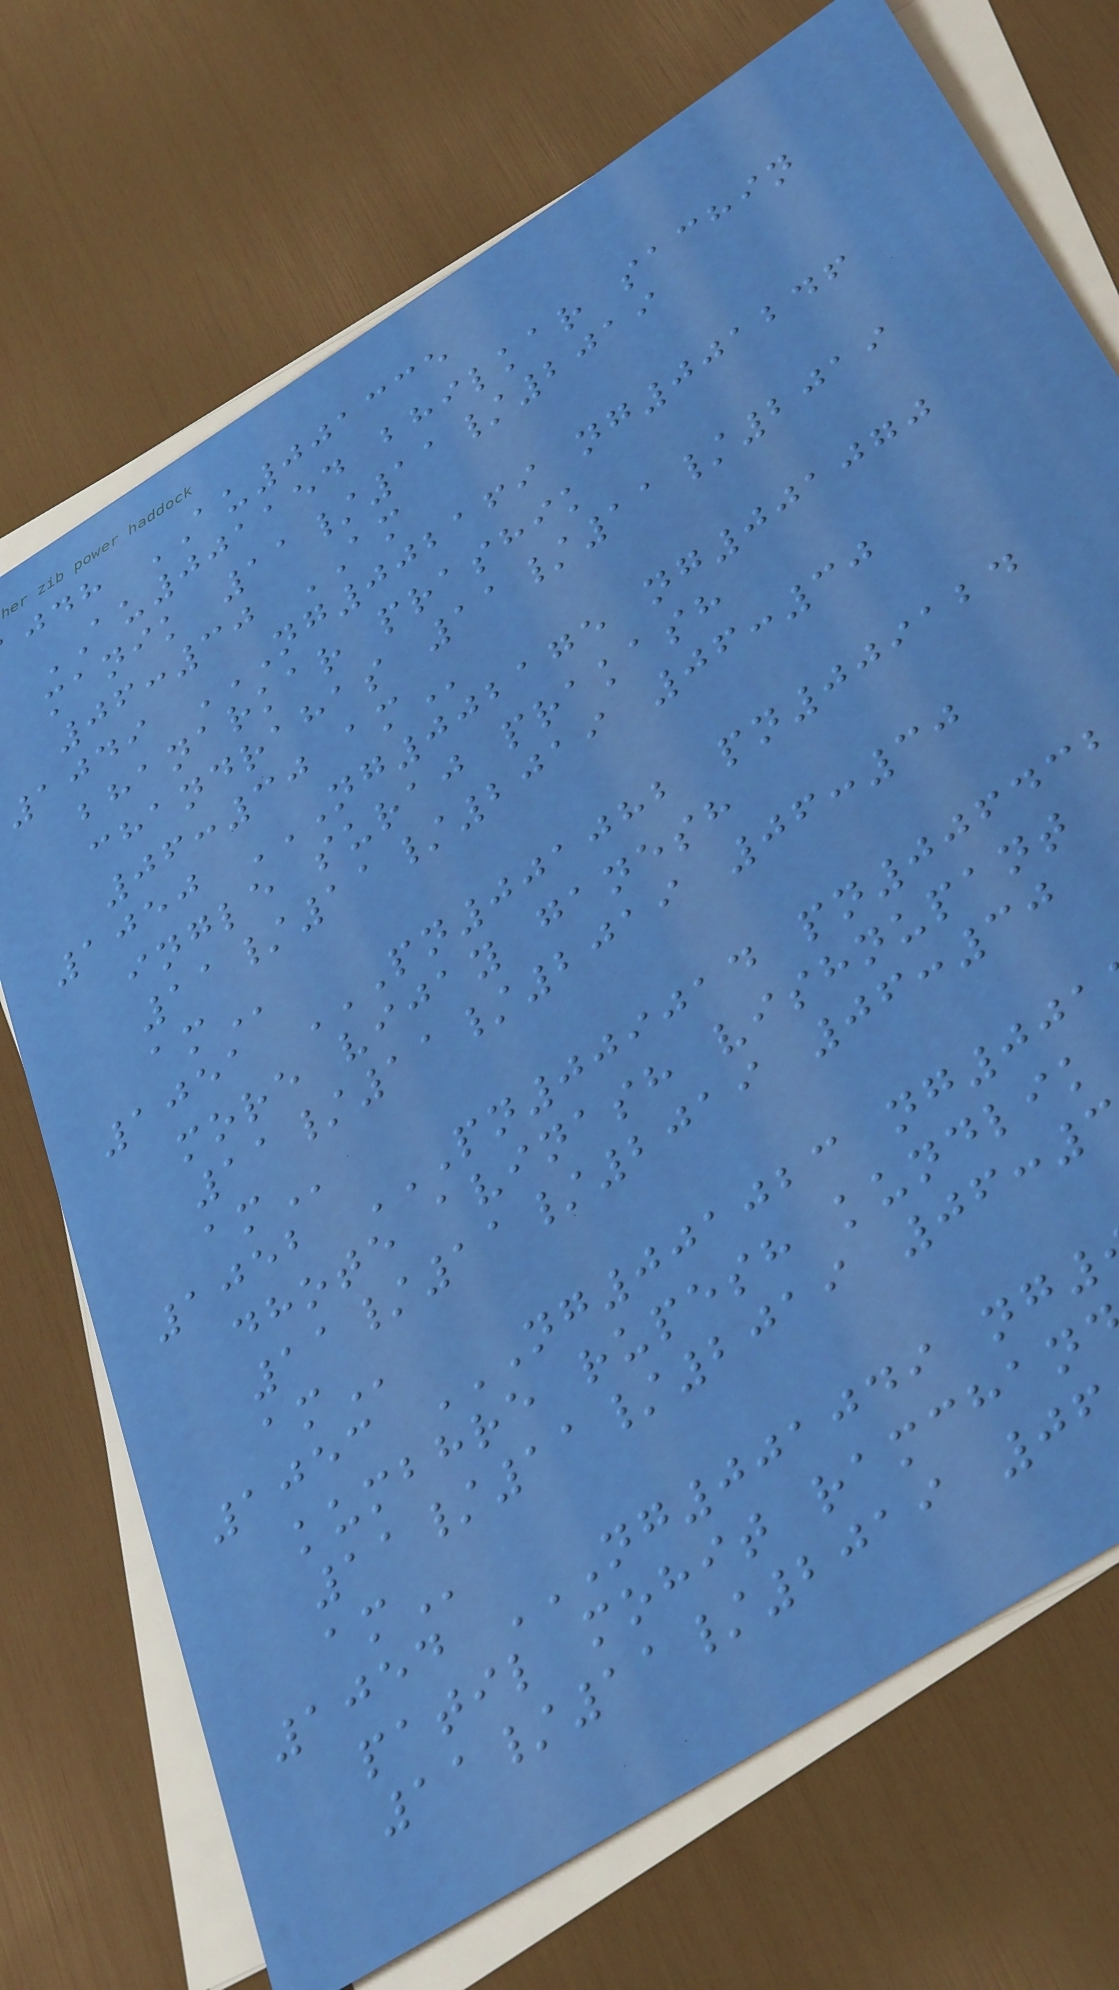jdh AU001335
AU001154 bhilkar sachin
manik 11/11/2019
06:30 AM
1049 NG002169 NG001246
bhanarkar prashik
chandrahas 11/11/2019
06:30
1050 NG002175 NG001070
ingle suraj prakash
11/11/2019 06:30
1051 PN001082 PN009124
more vijay ganesh
11/11/2019 06:30
dhote avinash vishnupant
11/11/2019 06:30
kumbhre rupesh kundlik
11/11/2019 06:
patil mohit
11/11/2019 06
